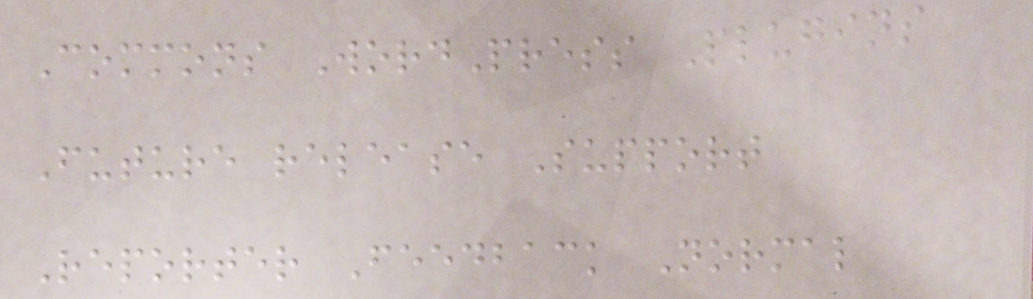Commons WordPress Plugins
Future release Support
Reporter Feedback Normal
